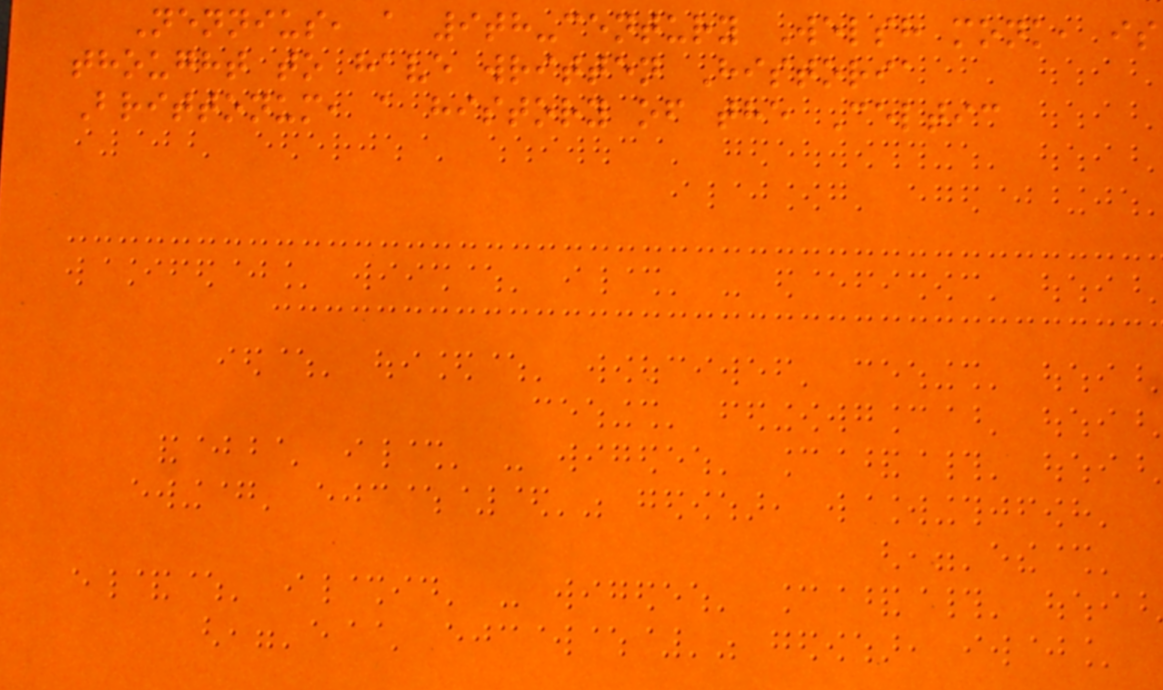Nennius, a 9th-century Welsh monk, is
thought to have written Historia
Brittonum, a history of the Celtic
